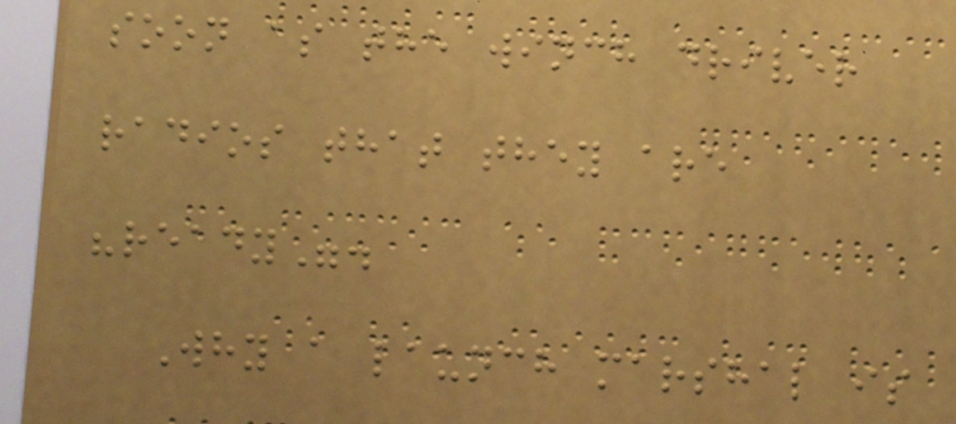soon as the winch driver
radios that they are
"ready".
Why a launch marshal is
